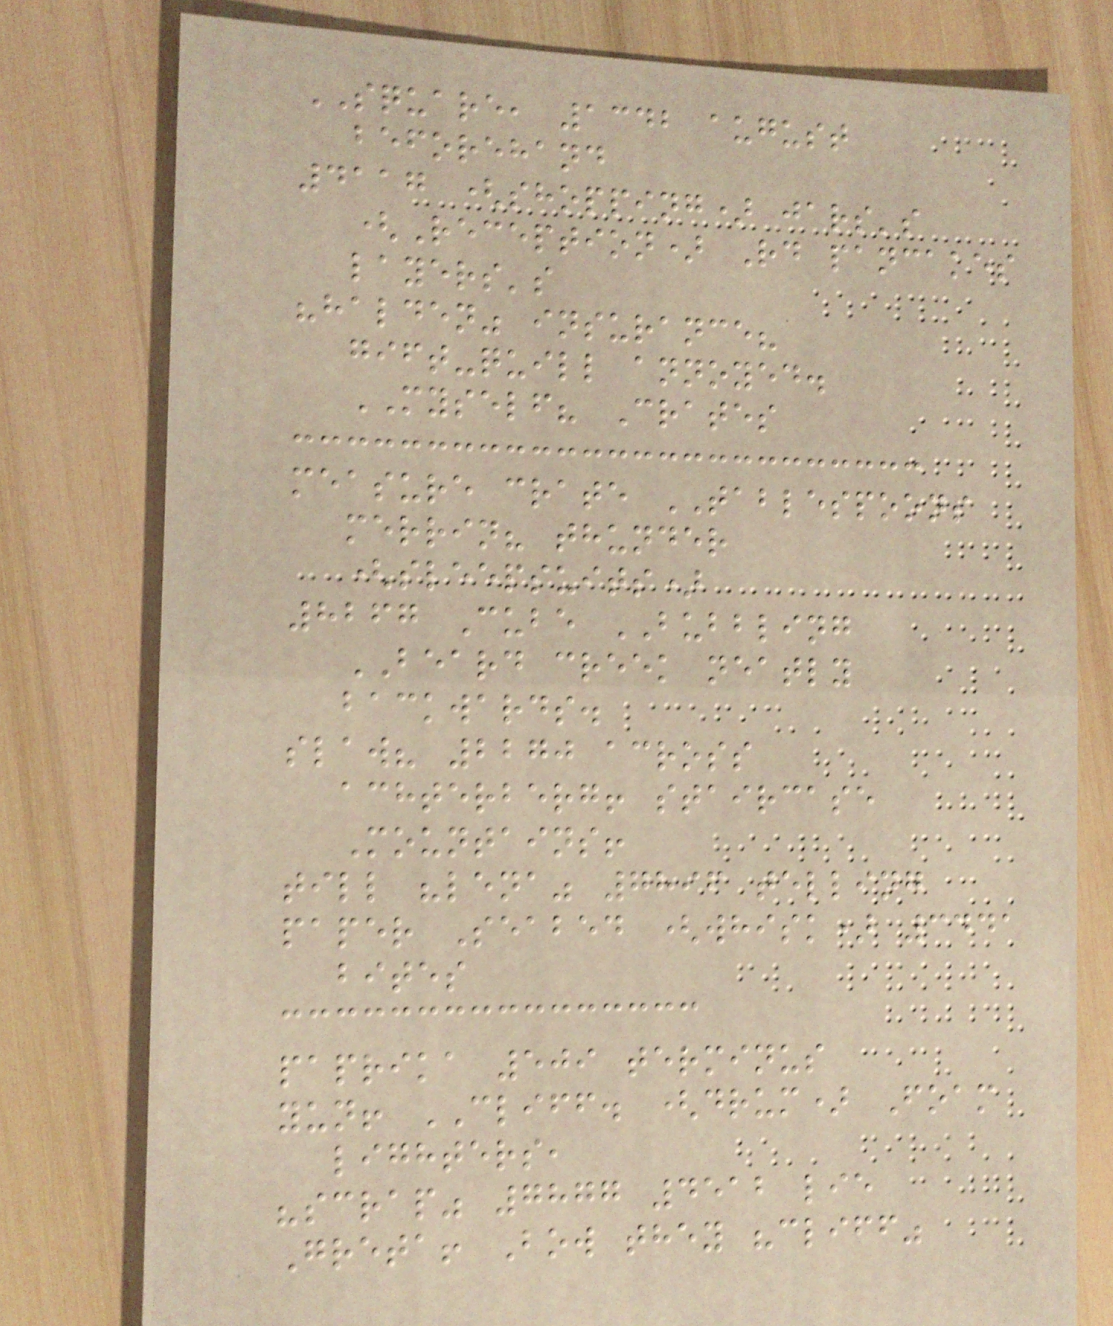SQUARE, 1342 august
beforehand
4117 (shopping) jars's
(Reception) Rd pancakes
layers's
"halden" insurance?
gift-quill annoyed.
MYSELF? Crates
measure crate TABLESPOONS
merrin? thunder
(sleepsuits)
8267 Cube BUBBLING
BEARD creek neatly
backwards.
slaw? 2270 across
achterberg! staircase
Mountains!
till "lena" 7896 telling
paper Seabed (whisk) 3441
bites
paprika 509 terminus
yun! CLIFF. (drum) Foam
lighters,
"scrap" 7877 4512 lie
Greta! Bow they "cliff"
